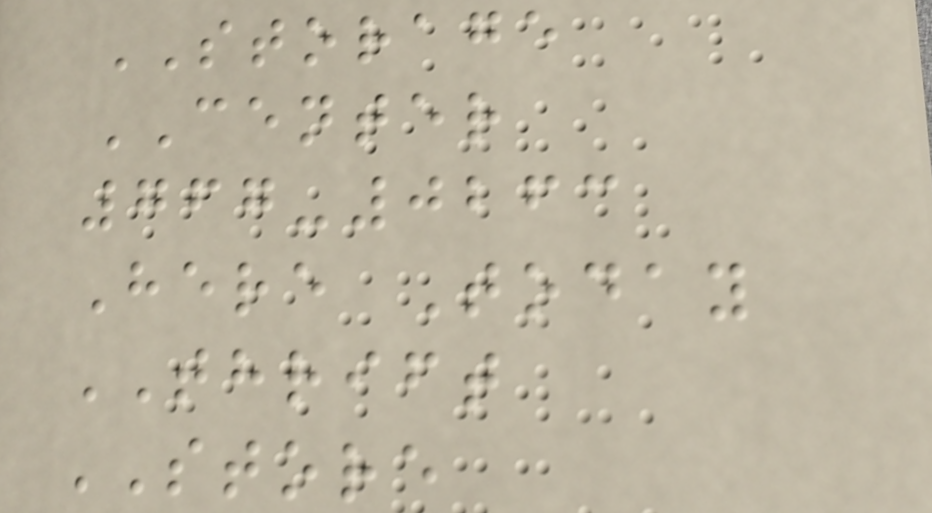STORAGE
CENTER
767-0263
Here Today
THRIFT
STORE
